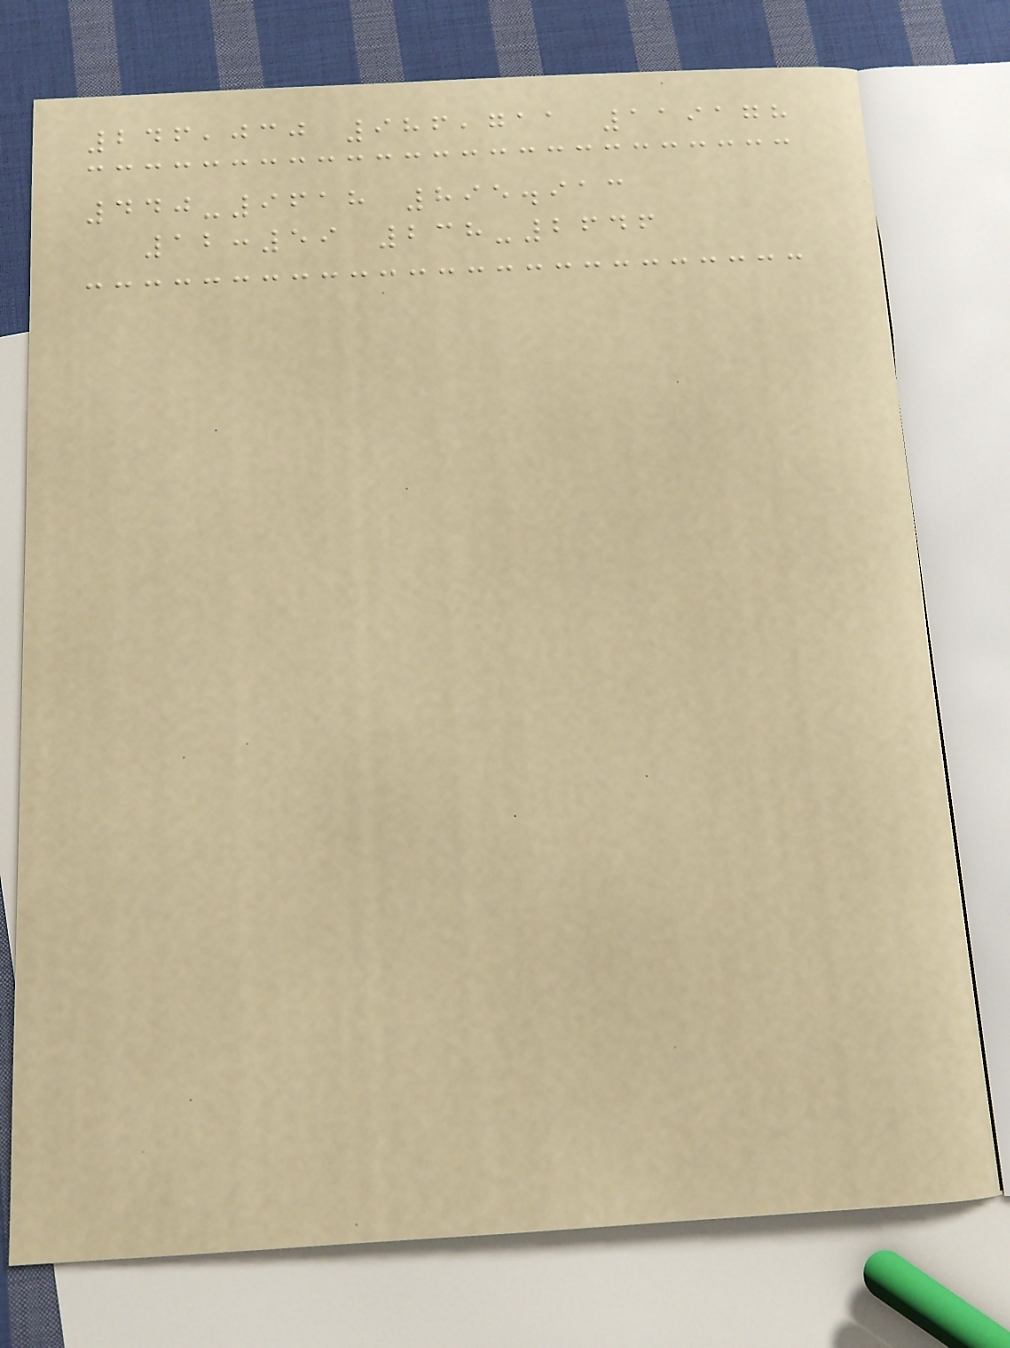246,030 986,711 119178
440-9618 895.913
12:59 238-2646
